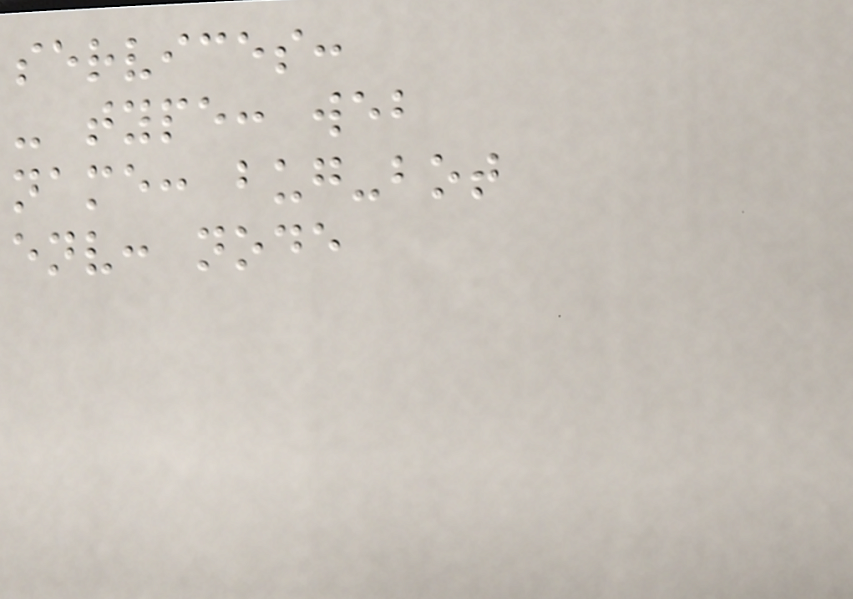services:
- type: web
name: bug-bot
env: node
